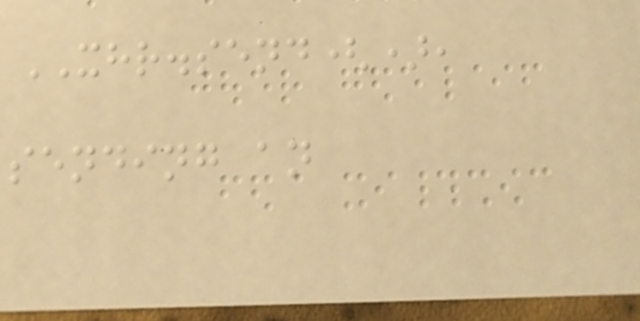XHR.send(),
sending an
